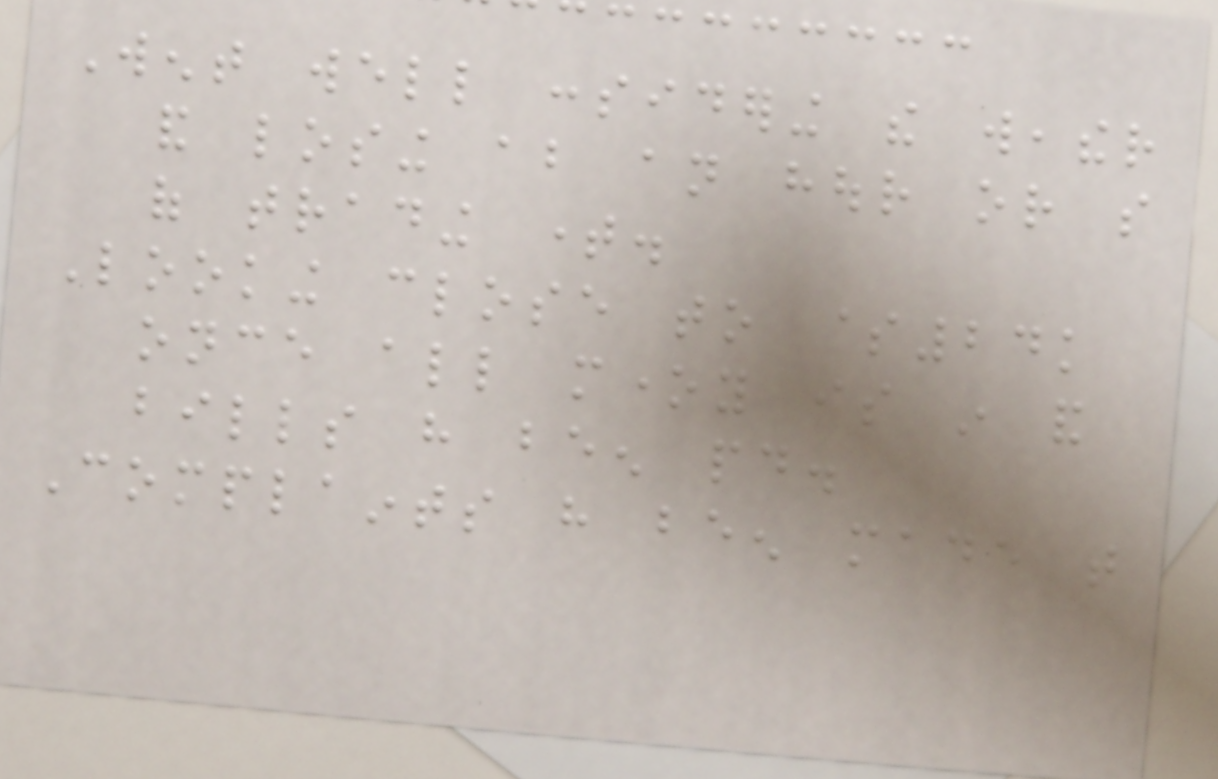Went well considering the weather
and losing about an hour or so
of trading time.
Looking close to $24k
once all money is in and
bills have been paid.
Complaints have been made that
